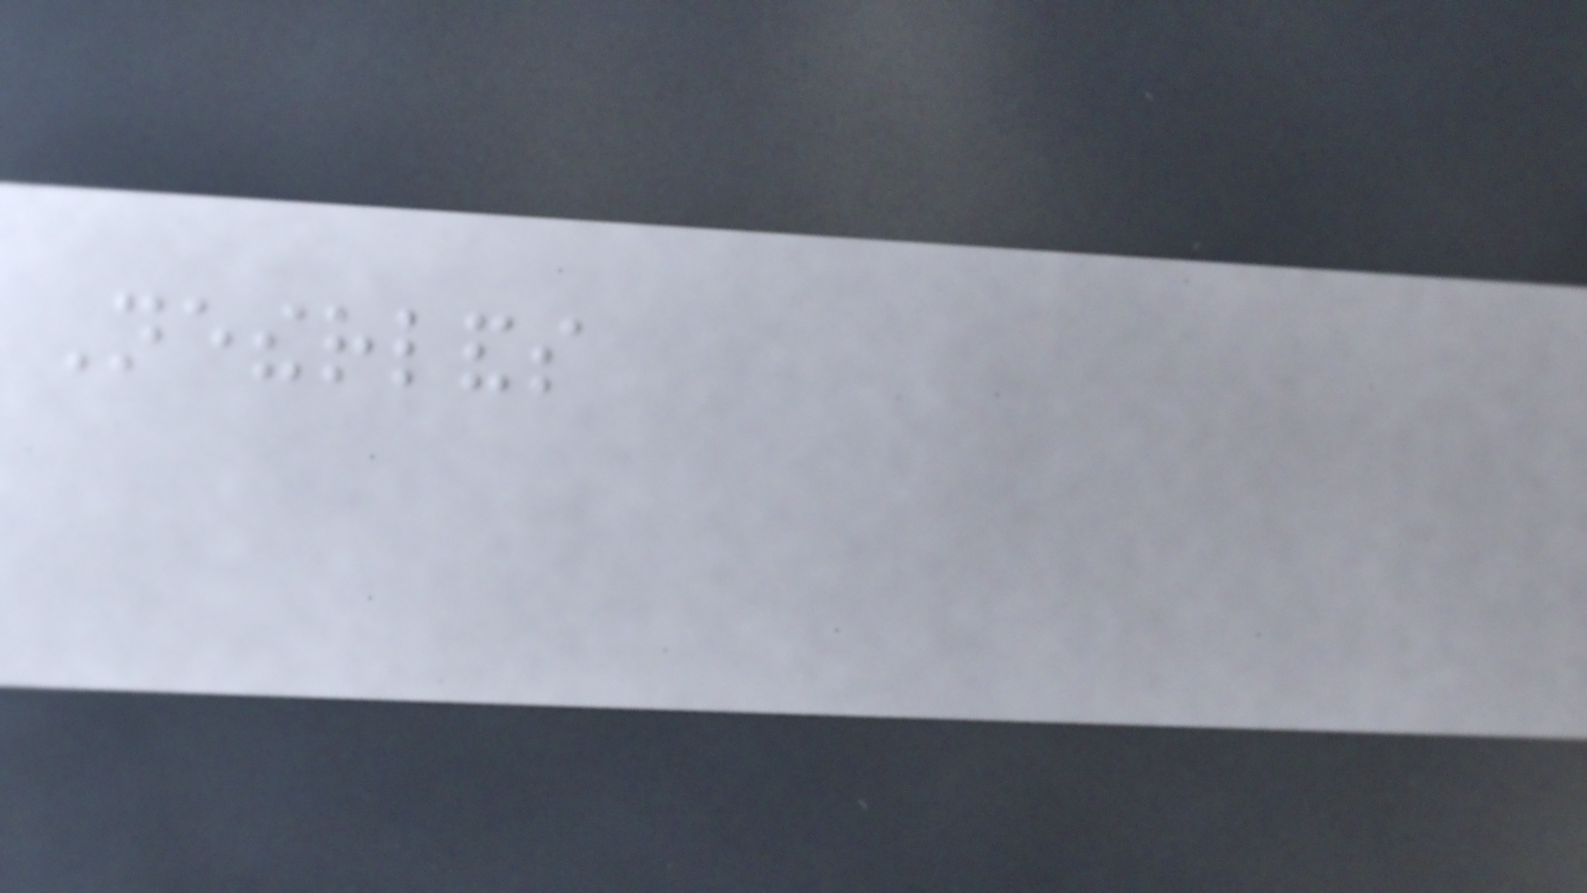Netherlands
